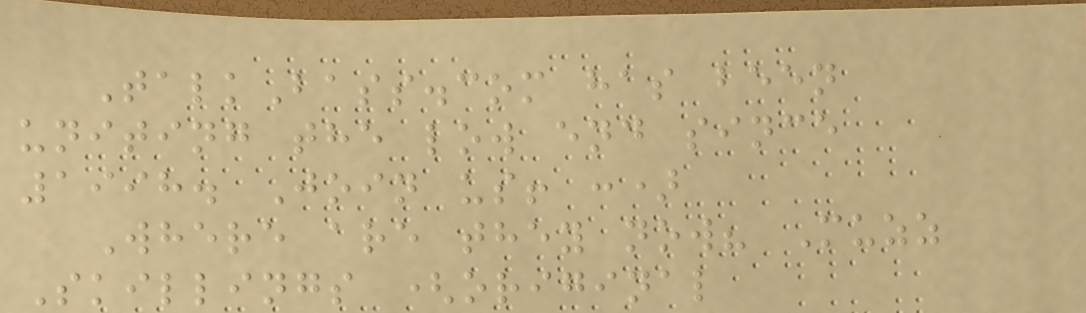TalkBass.com has been
uniting the low end since
1998. Join us! :)
Where are they now? Muzz
Skillings (original
